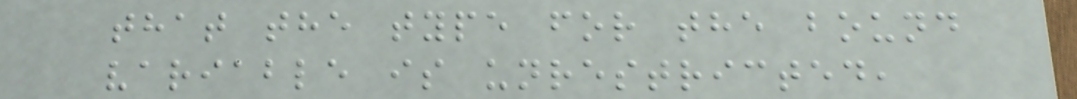that the type for the bound
variable is unrestricted,
